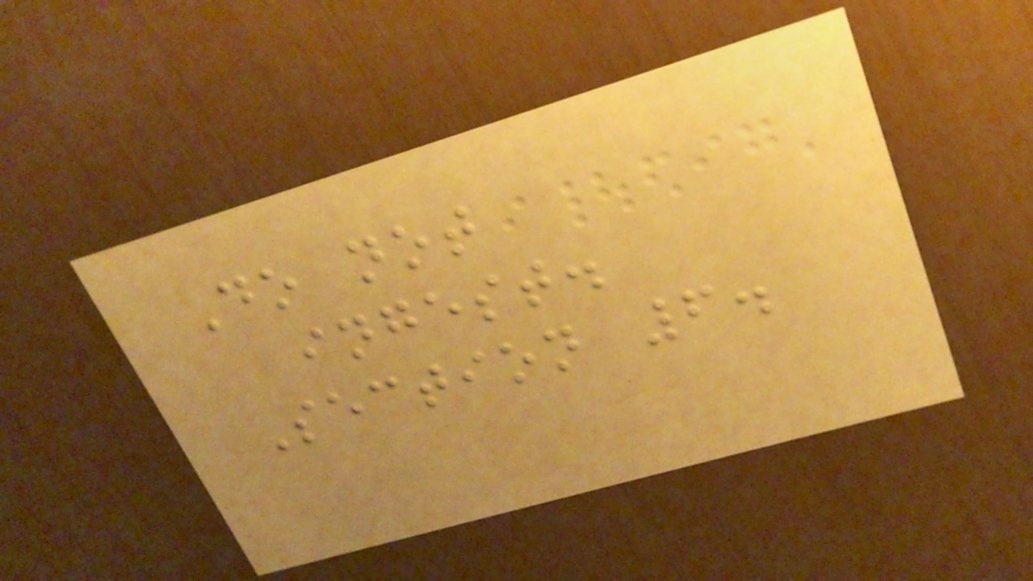Do not
ingest.
Section 6.
